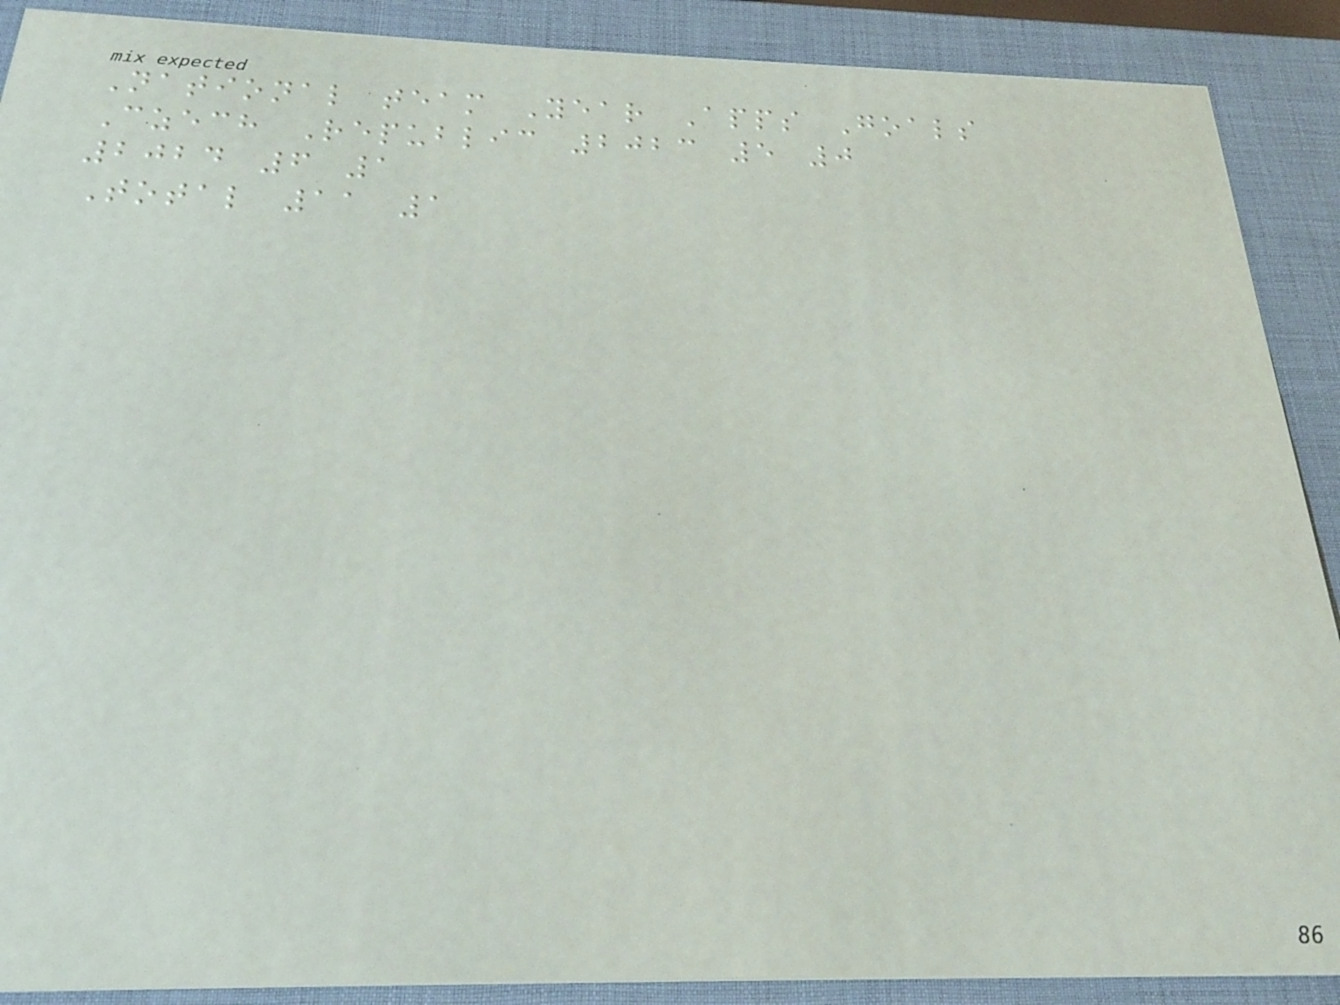National team Year Apps Goals
Czech Republic 2023 5 0
2024 6 1
Total 11 1
